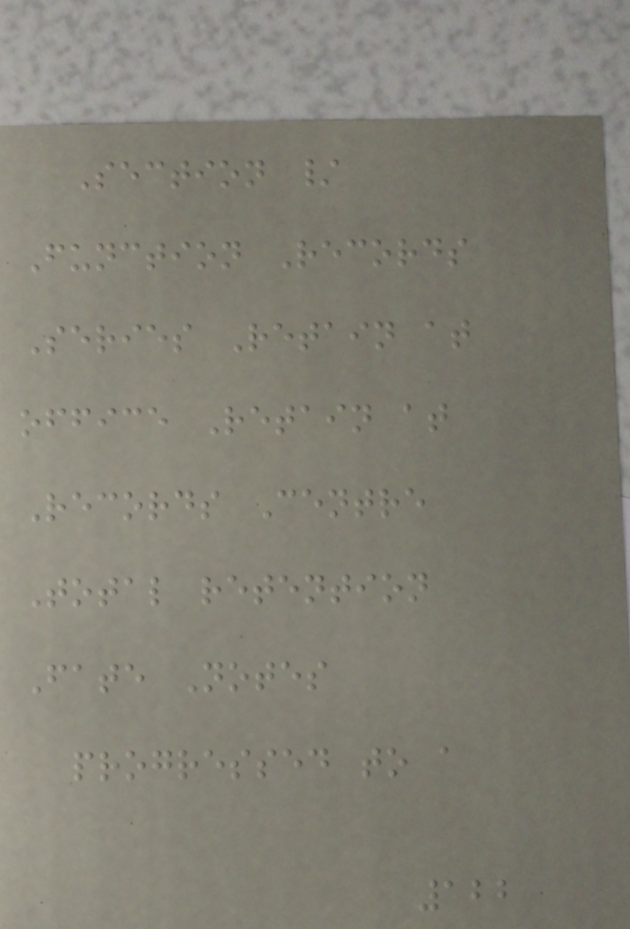Section /
Function Records
Series Retain at
office Retain at
Records Centre
Total retention
Fate Notes
progressed to a
122
